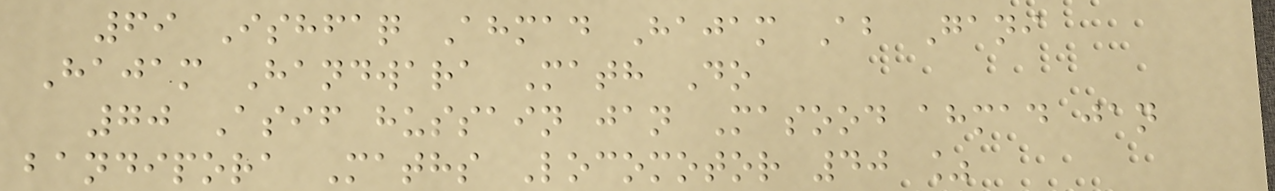69 Ishfaq Ahmad Hajam Ab Gani
Hajam Handwara Math Do
70 Asif hussain jan Masood ahmad jan
bandipora Maths Locomotor 40 %
